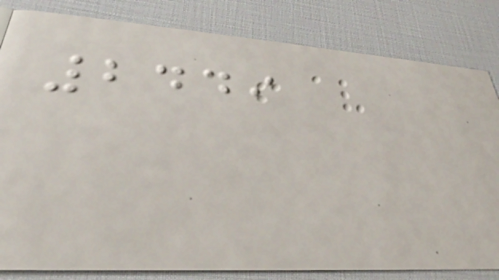2449
